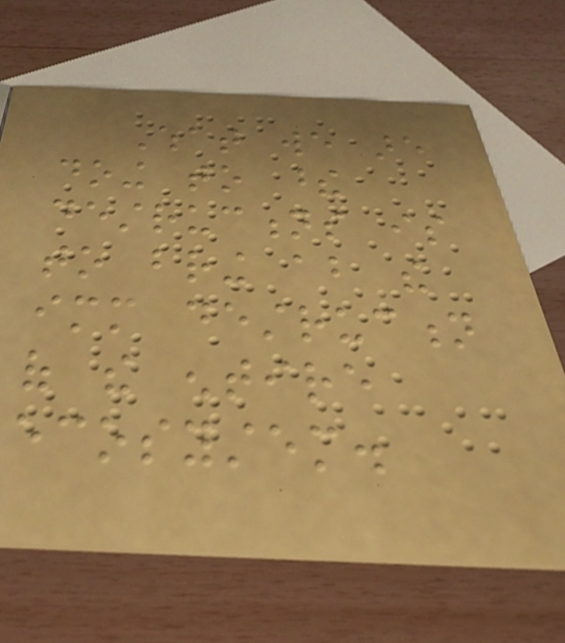What we are
doing to these
destructions is
to bring about the
immediate destruction
of the entire
ecosystem.
